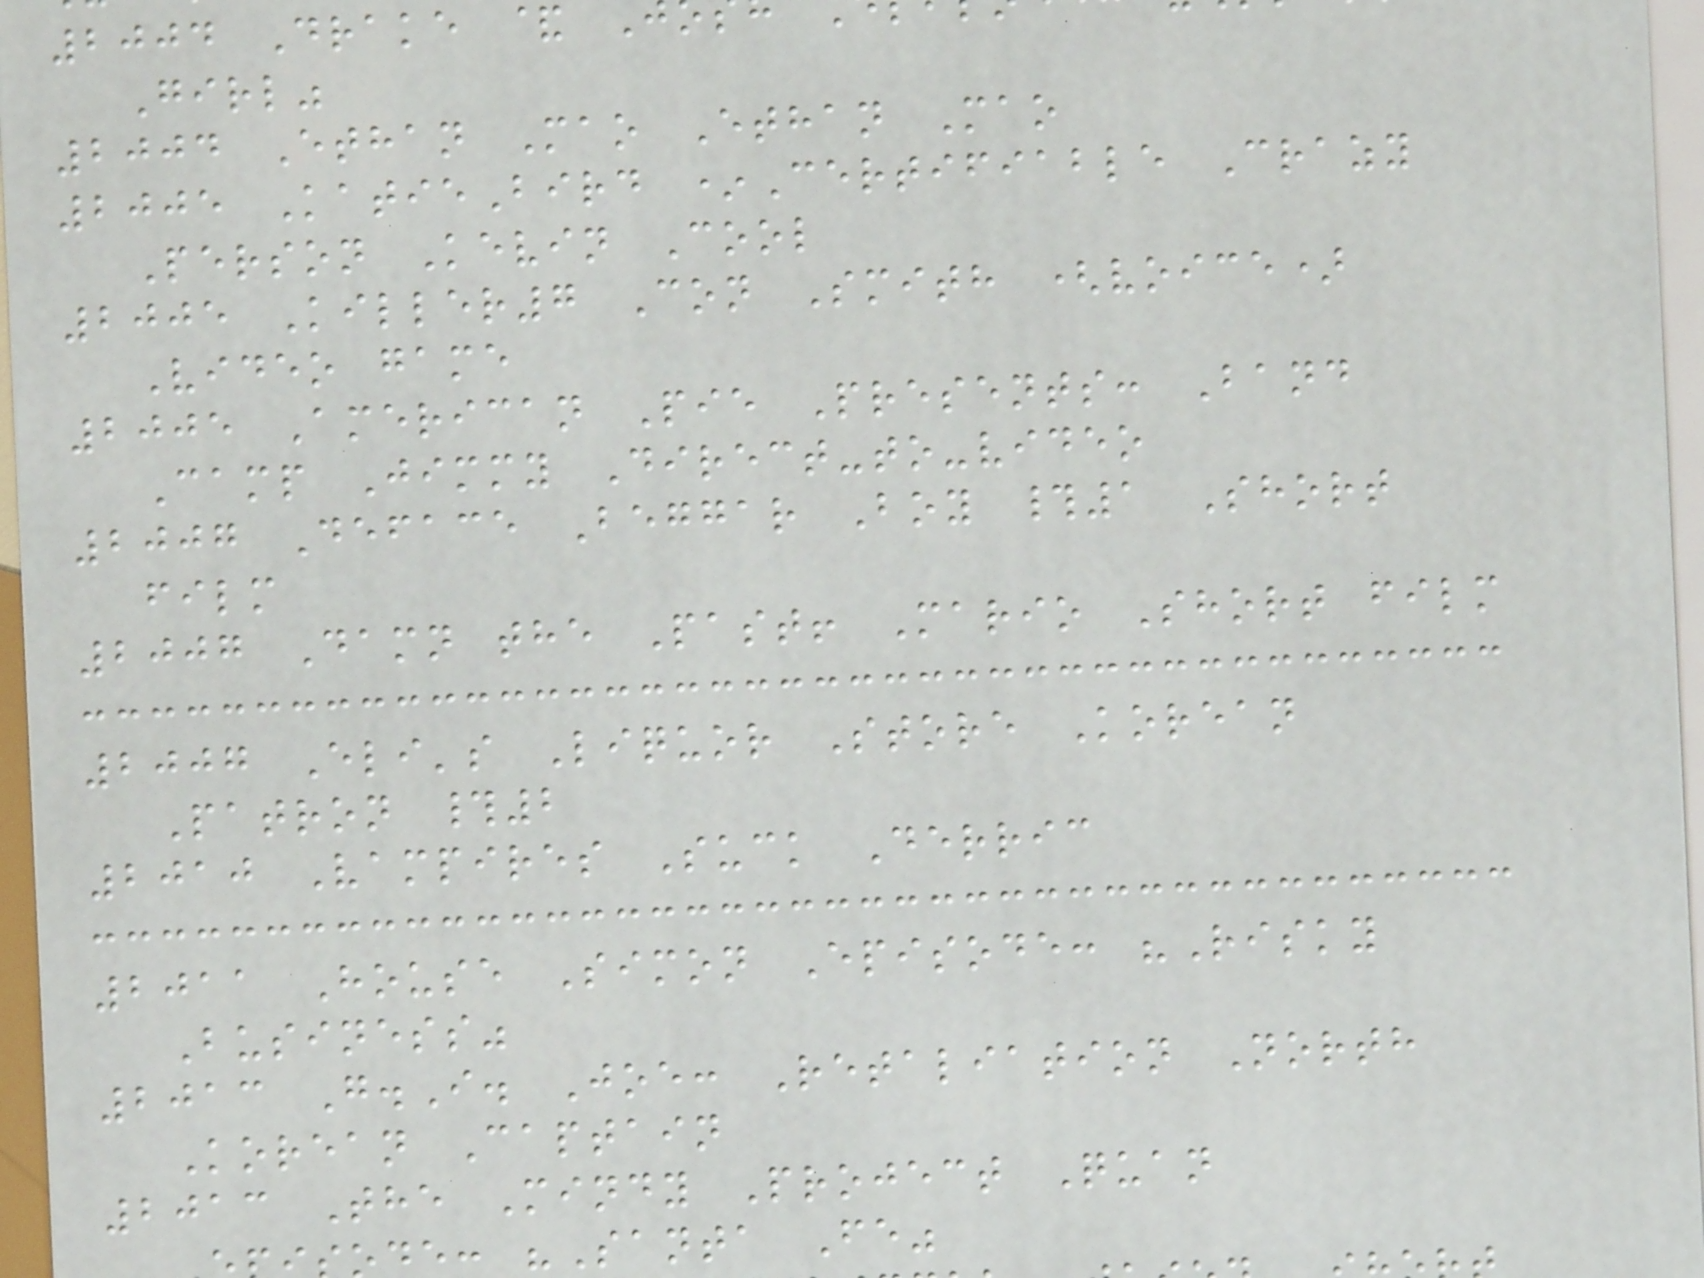2004 Drake &
Girl"
2004 Ethan Mao Ethan Mao
2005 KatieBird *Certifiable Crazy
Person Kevin Cool
2005 Killer7 Con Smith (voice)
Video game
2005 American Pie Presents: Band
Camp Jimmy Direct-to-video
2007 Deface Beggar Boy #1 Short
film
2007 Damn the Past! Mario Short film
2007 Eli's Liquor Store Korean
Patron #2
2010 Vampires Suck Derric
2011 House Simon Episode: "Risky
Business"
2013 G.I. Joe: Retaliation North
Korean Captain
2013 The Mindy Project Quan
e: "Santa Fe"
